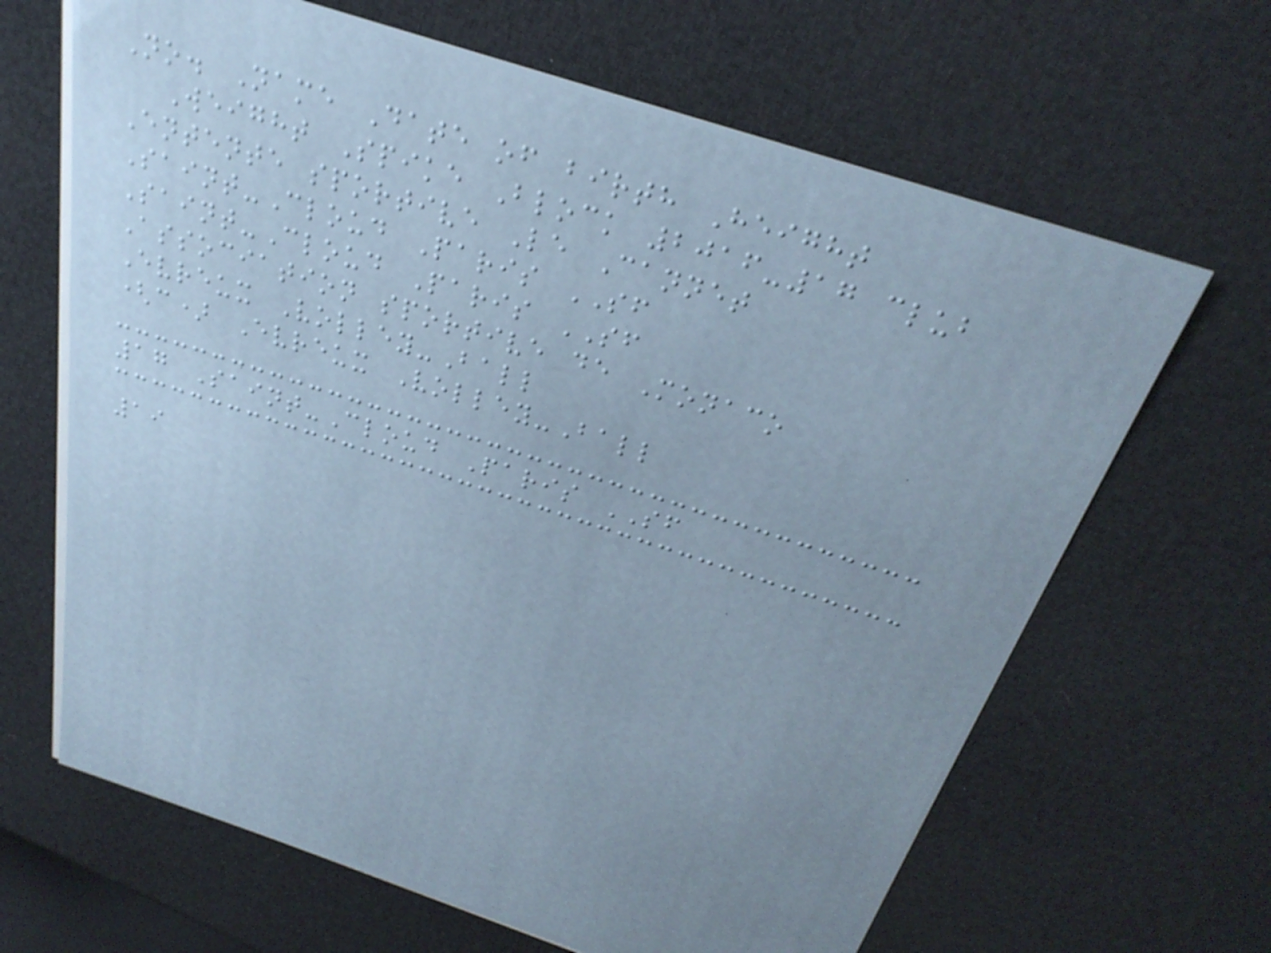No. Name Date of birth Height
Weight Spike Block 2016-17 club
Entente sportive Le Cannet
Saint-Cloud Paris SF
Saint-Cloud Paris SF
Association sportive de Monaco
Evreux Volley-Ball
(c) Evreux Volley-Ball
17 Saint-Cloud Paris SF
19
